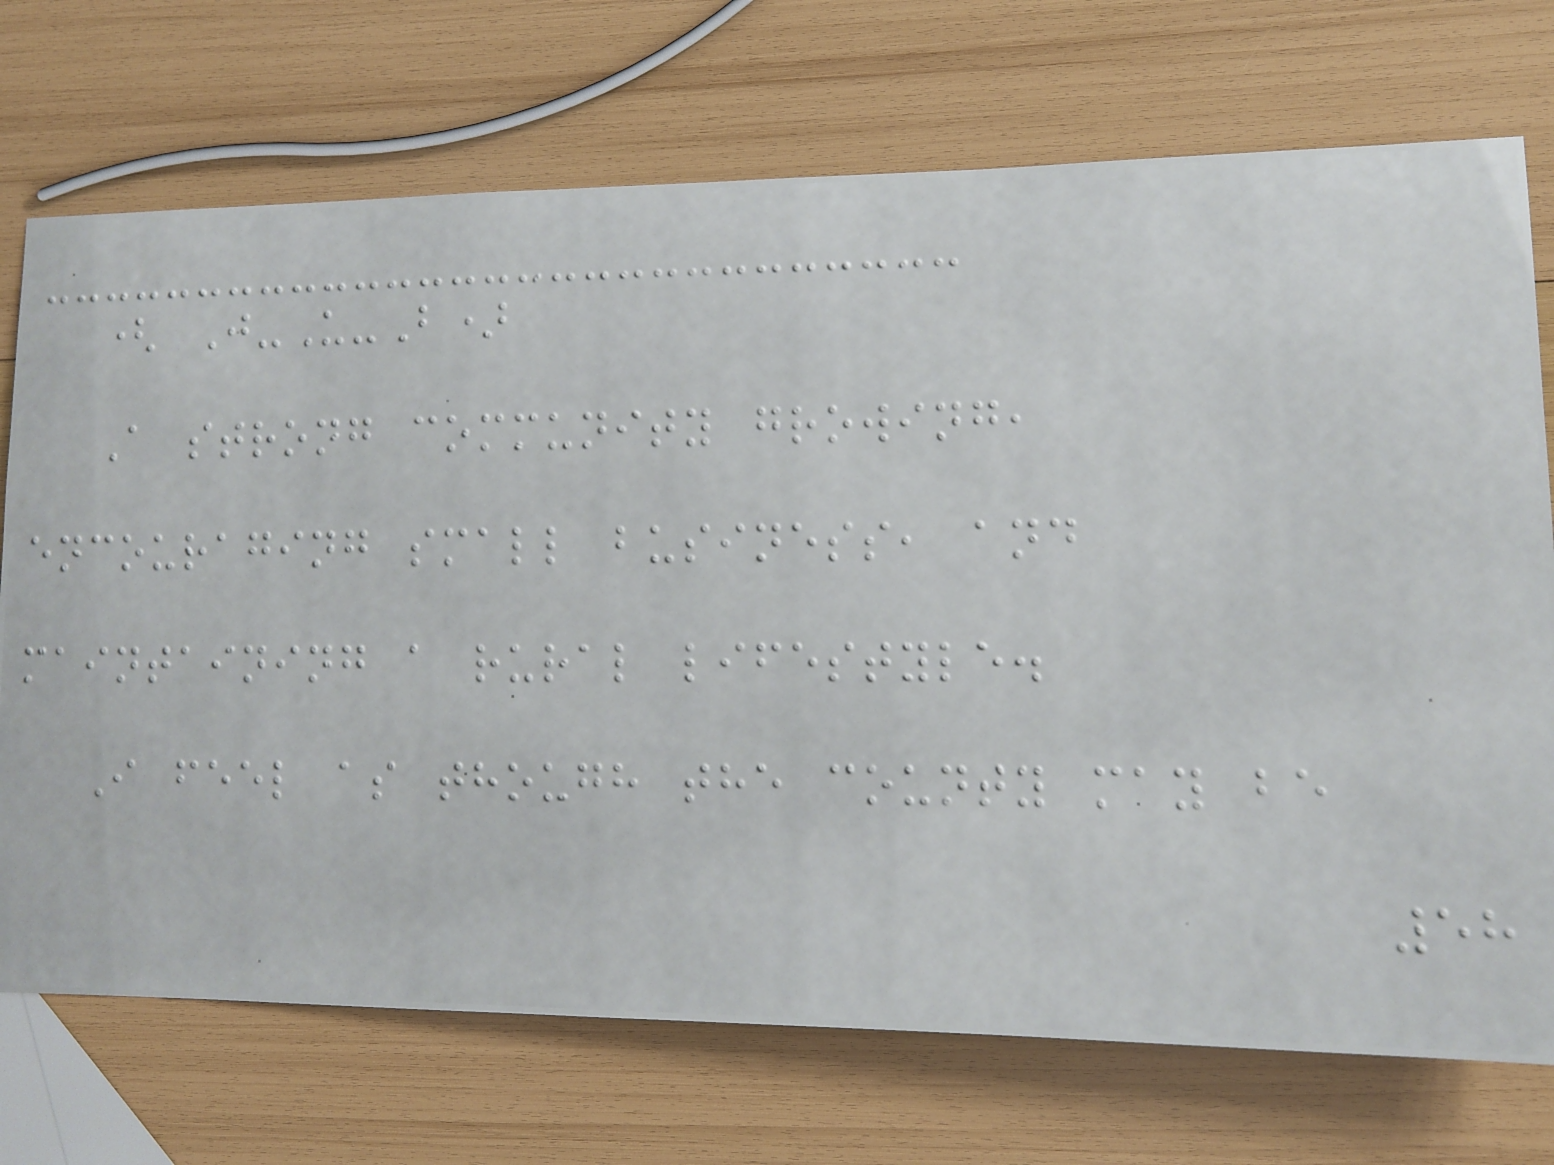( J-U-B)
A strong community growing,
encouraging small business, and
maintaining a rural lifestyle.
I feel as though the county may be
58
